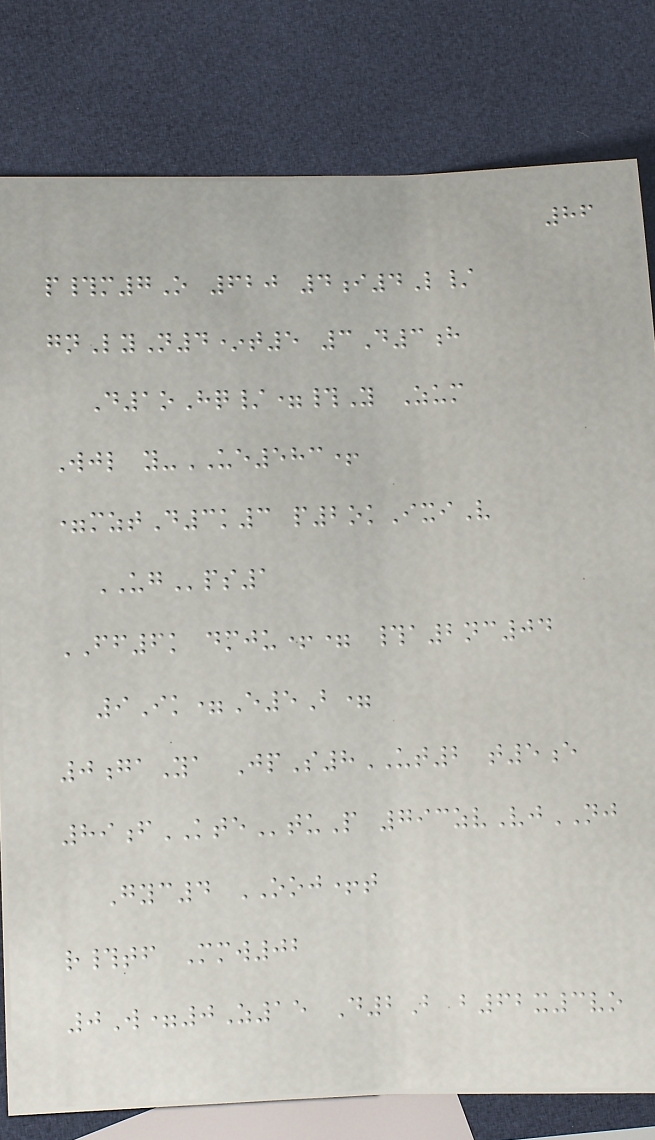86
p#m7O 620 4i4L/
gnLyN4*t5 3D3h
D1oHq/=#Y Zum
Wjl y-UE583+
=mztD3k3 p2okIxiV
UGps1
FF6k dmju+= #a2nc04
9Ik=E5B=
0gaYa JpS8UT2 t5e
89fKTEtuP 793zvVjNJ
Gyc4 OOJ+t
r#tf Mmw02
0W=0Z15 D2B b62x3vo
